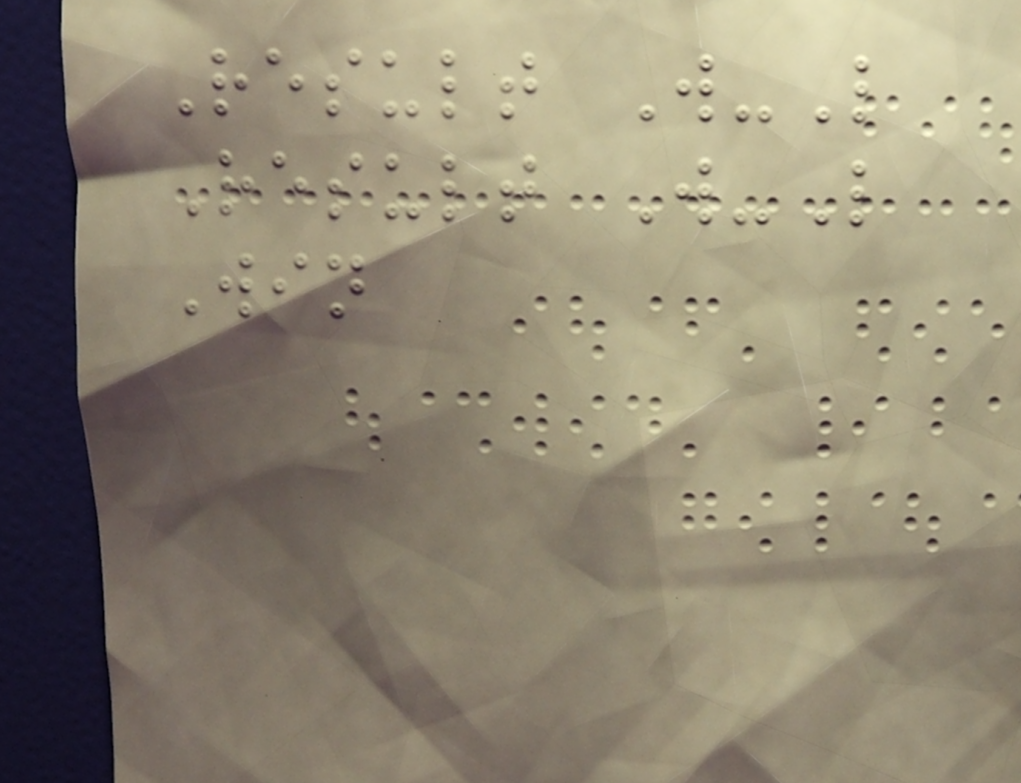Result W-L
Result W-L
Win
